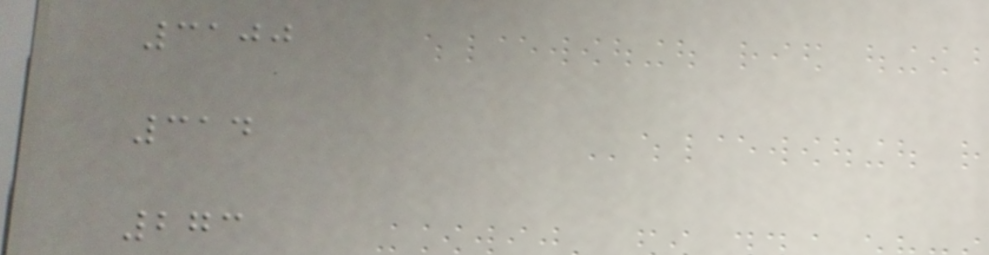3100
314
273
